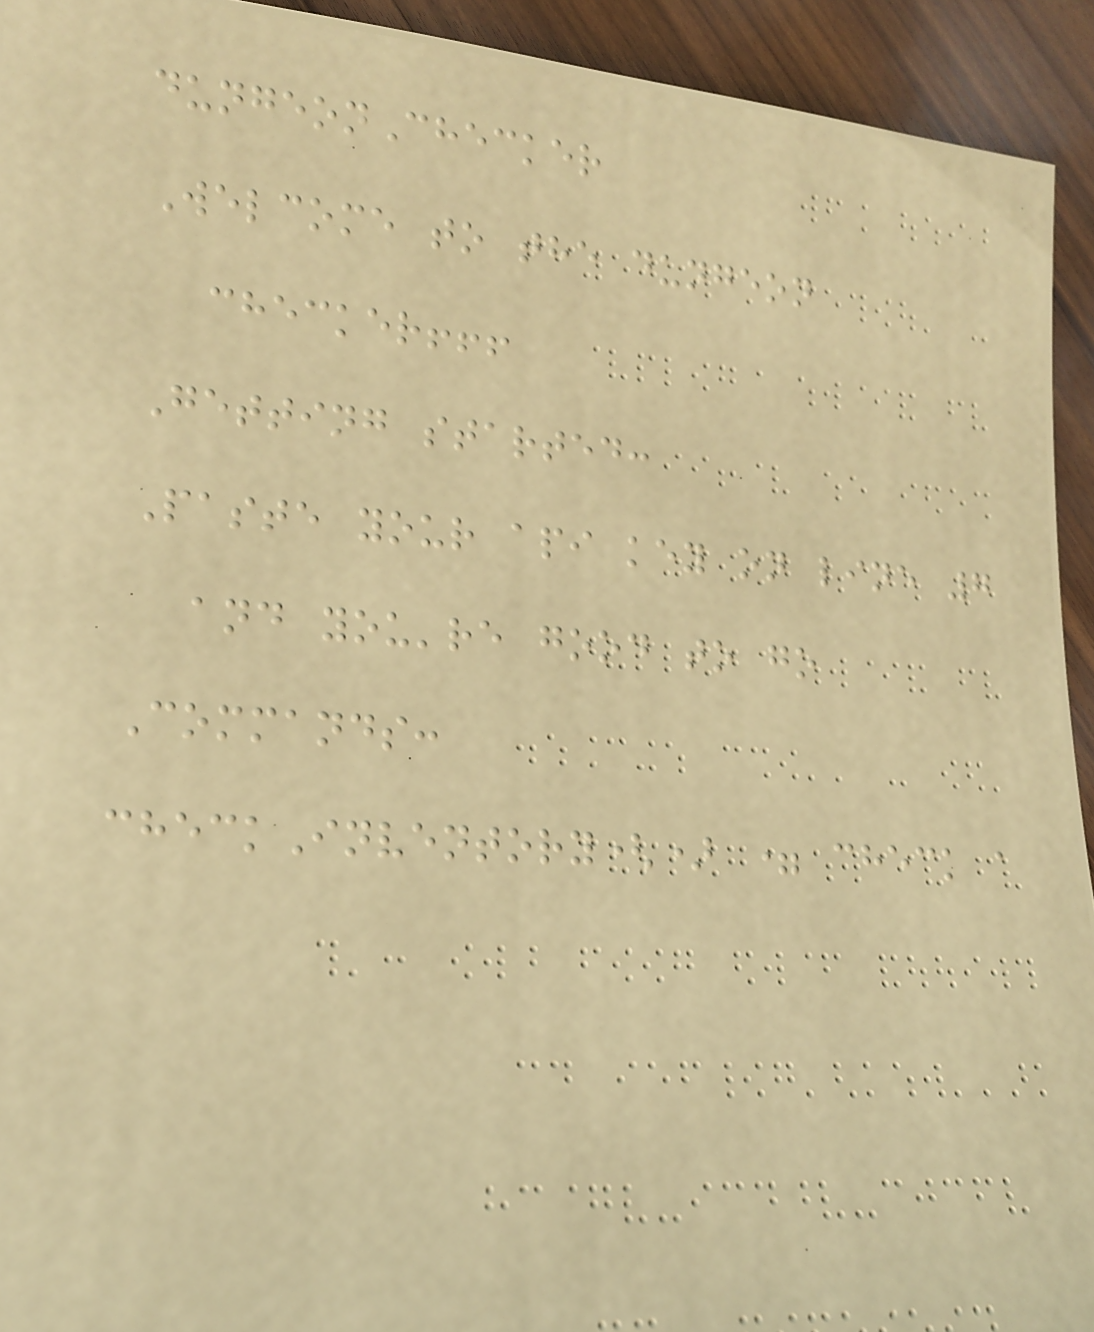dungeonChecker
Welcome to the dungeon
checker!!!
Getting started:
Paste your api key on line 7
and you're good to go
Commands:
checkInventory() = check a
